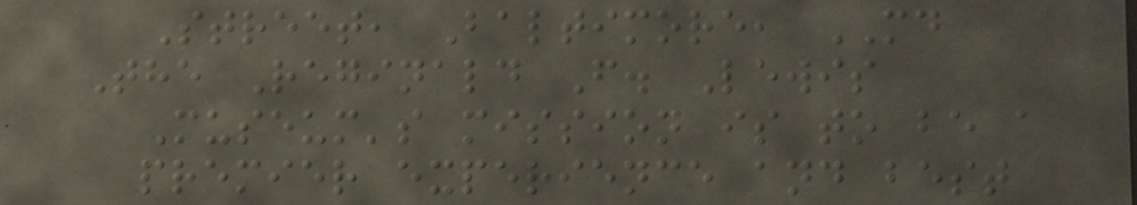Street, Baltimore, MD
The Reginald F. Lewis
Museum's mission is to be a
premier experience and best
